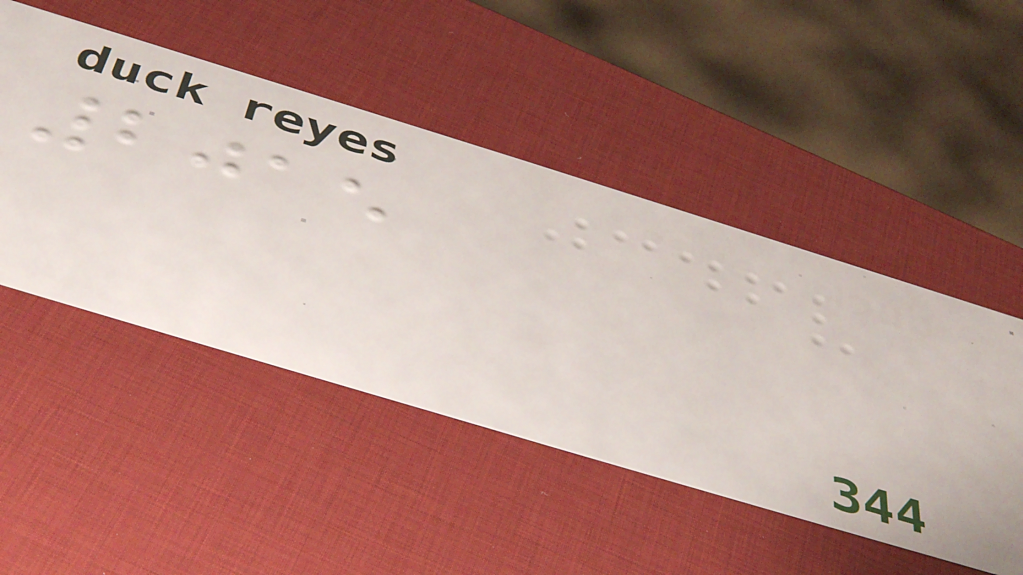2015
